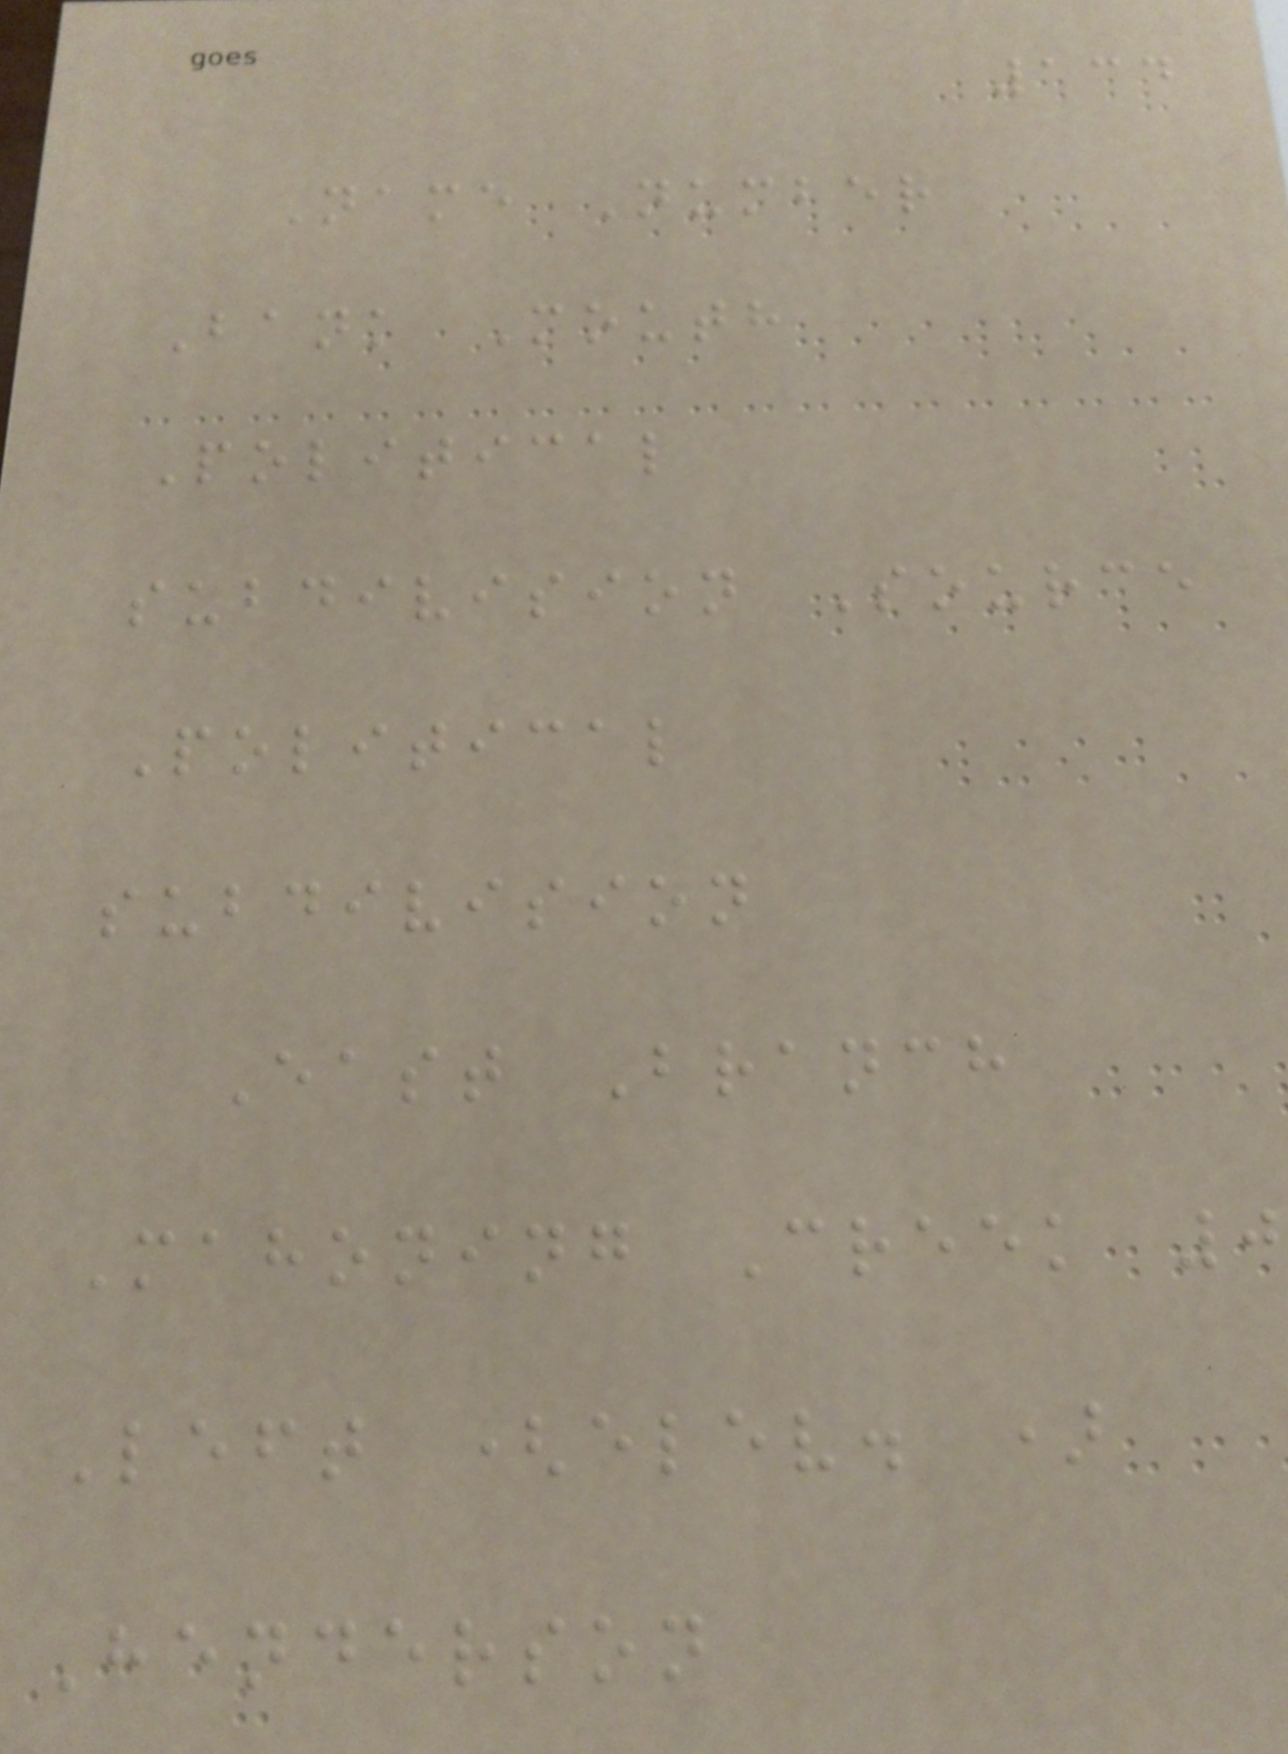134
Name Number
Bank Mouth
Political
subdivision Source
Political
subdivision
East Branch
Mahoning Creek 0
Left (elev. )
Henderson
